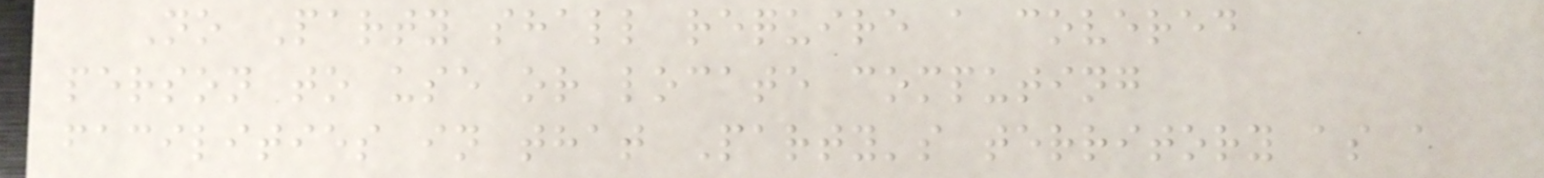No Party shall require a covered
person to use or locate computing
facilities in that Party's territory as a
